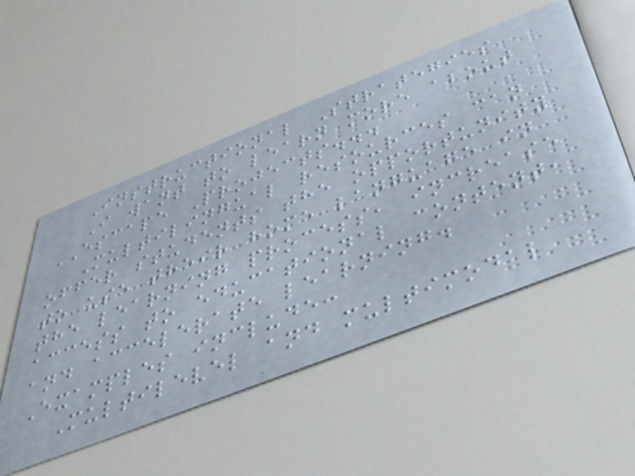Instructional Strategies
I want to learn more about
ESCAPE Projects...
Multilingual resources can
offer students the opportunity
to use their home language in
the learning process, increase
access to educational content,
and accelerate learning.
Examples include:
Multilevel and multimodal
